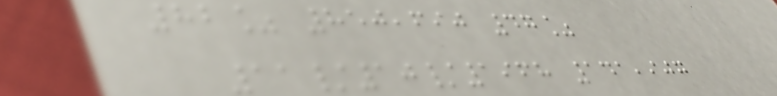82% 850,690 47%
11/10/1968 141,907
